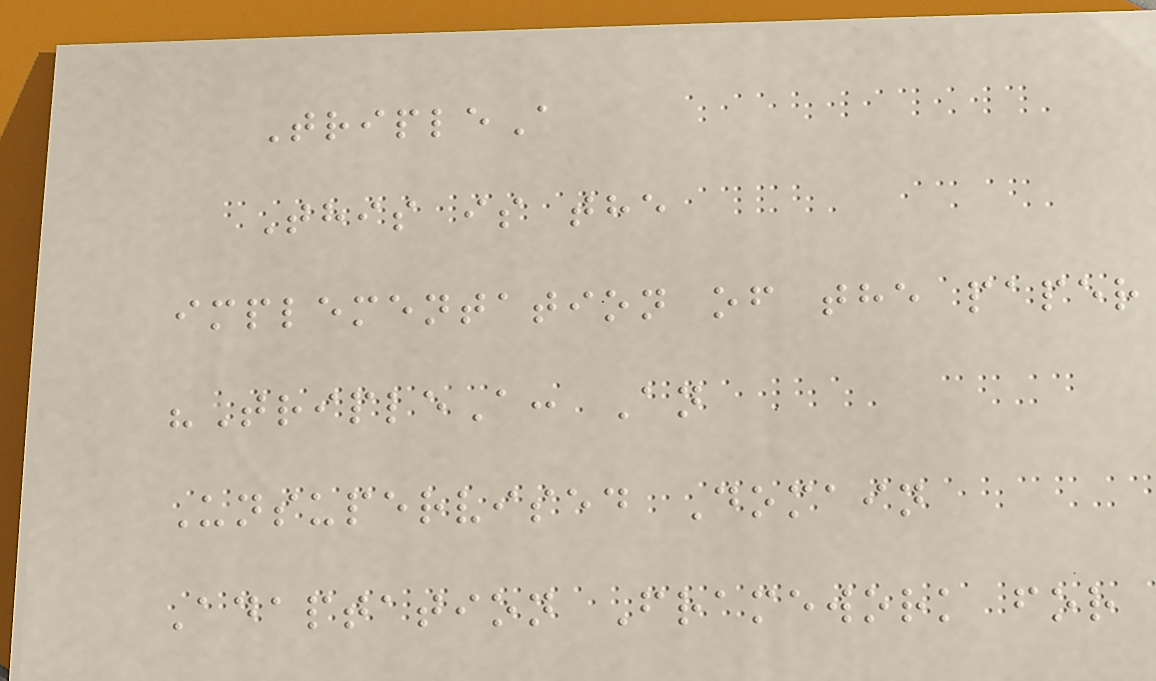TripleA
This is the
implementation of the paper
"TripleA: An
Unsupervised Domain
Adaptation Framework for
